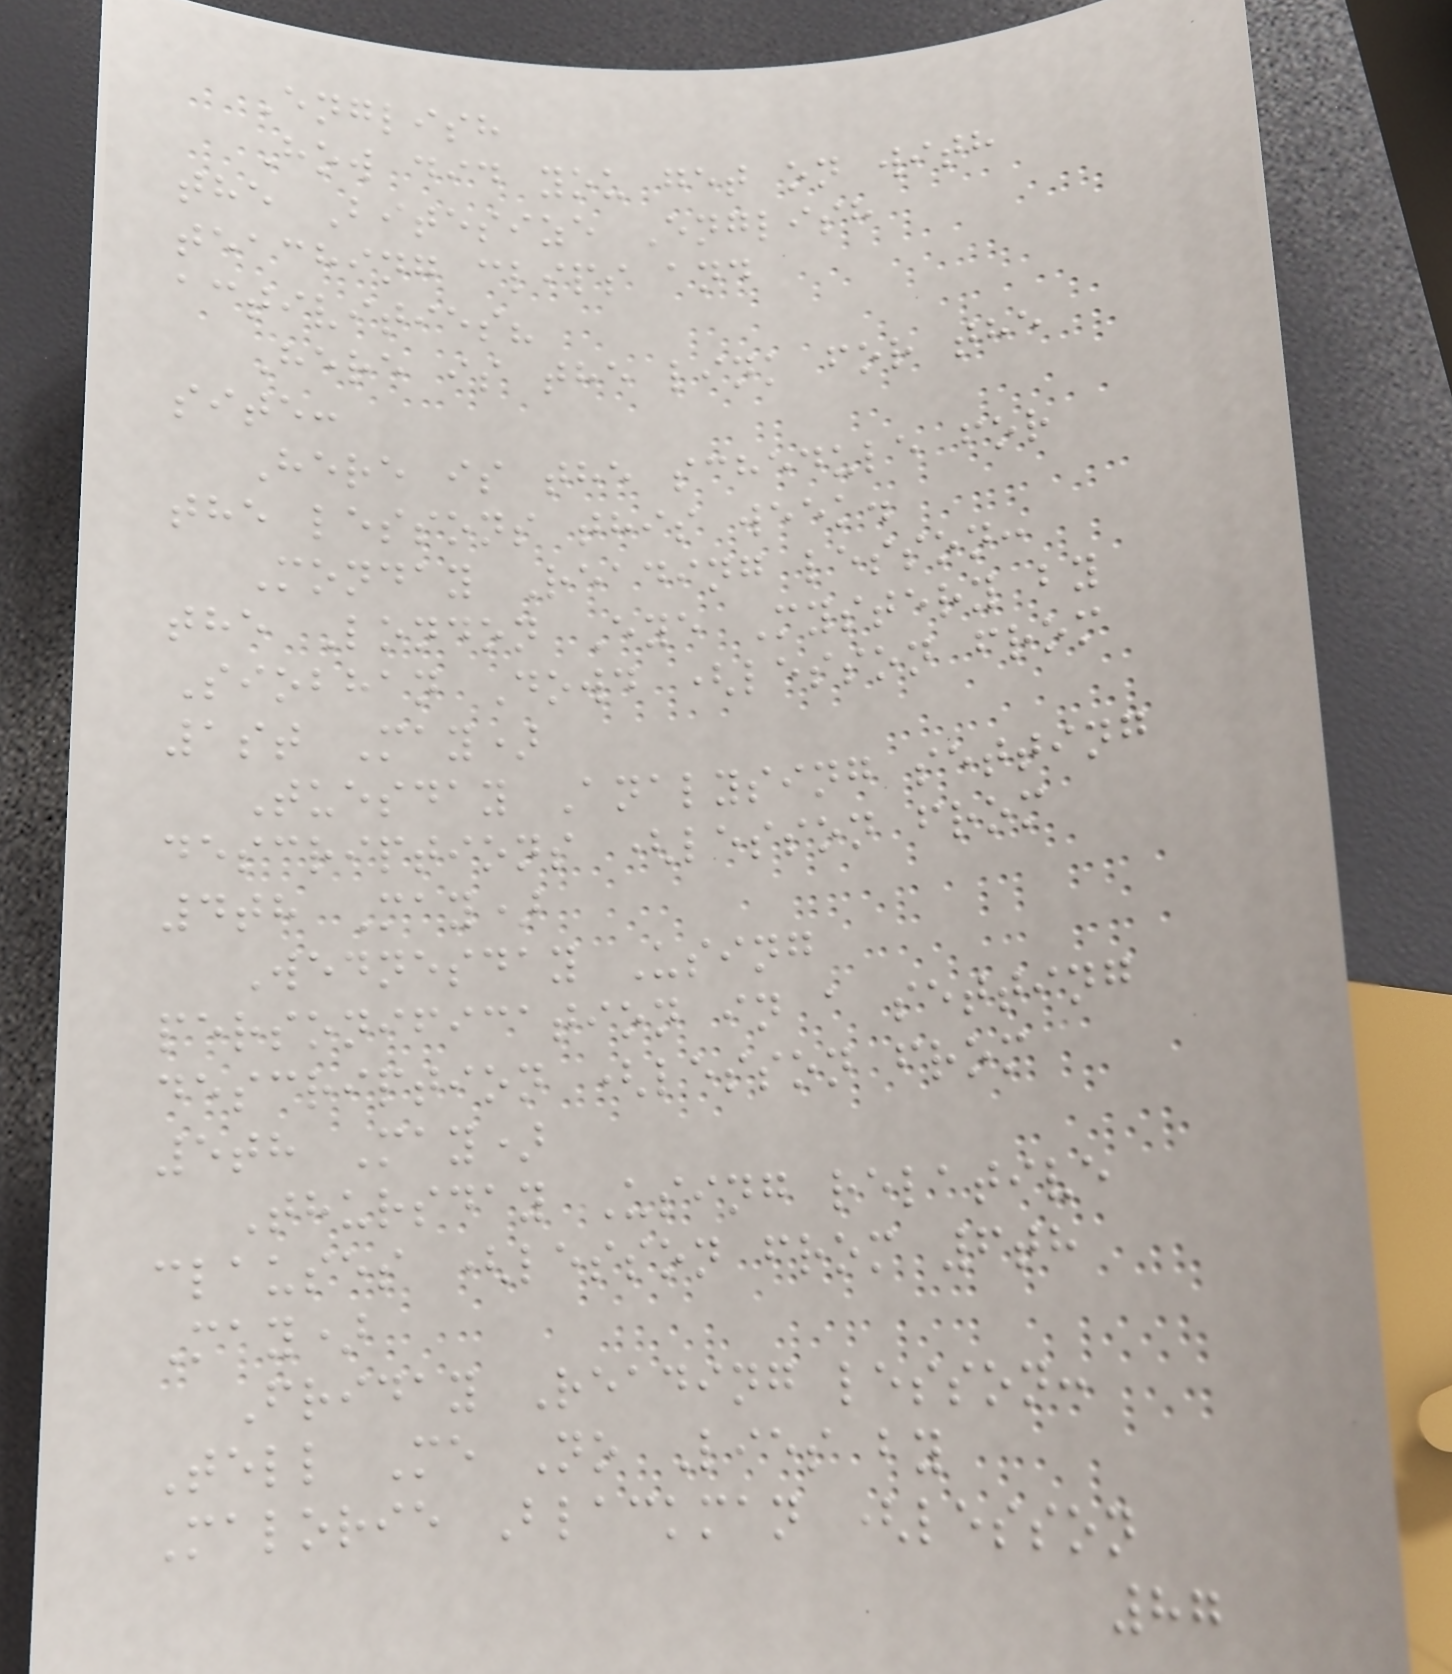English
How did you get on with
the Bitesize English
teaching clips and
activities?
Here is the link for the
site:
Here is the schedule for
the lessons this week.
Monday Reading lesson:
the London Eye Mystery by
Siobhan Dowd (lesson from
1st May)
Tuesday Analysing setting
descriptions (lesson from
4th May)
Wednesday Using
personification in a setting
description (lesson from
5th May)
Thursday Using relative
clauses (lesson from 6th
May)
Friday Reading lesson:
Tell Me No Lies by
Malorie Blackman (lesson
87
